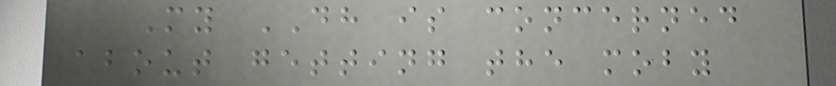My DH is concerned
about getting the moby
